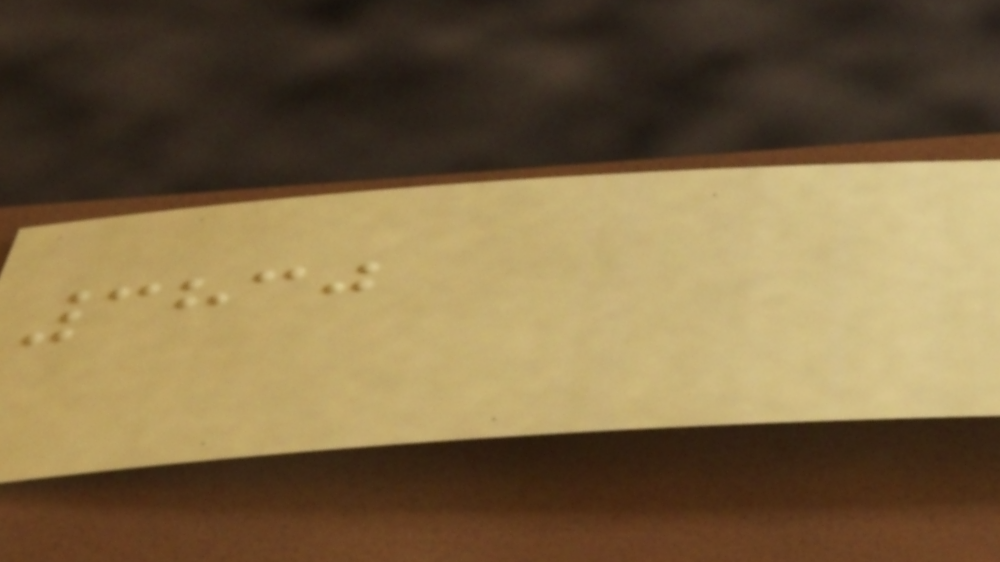3830
